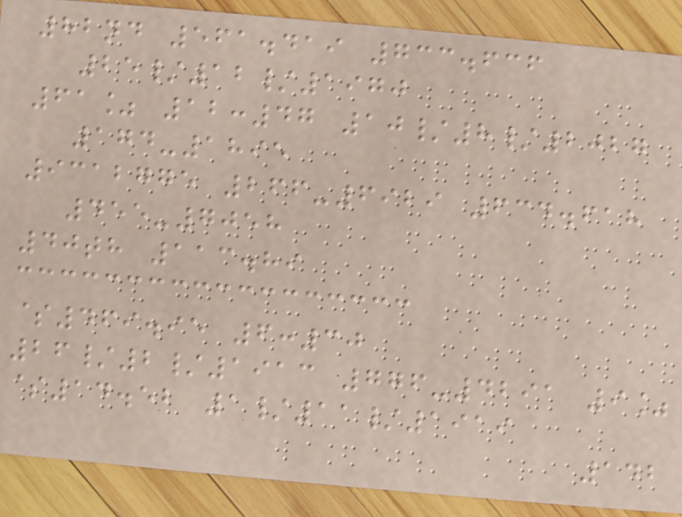82nd 561.419 733.636
25/12/1970
61% 12:47 10/8/2027
174-1895
9312775 266-6929 634.618
455-7058
40th 113.89
$469.95 6:30
26/2/1913 776-4291 9%
$14.52 1/11/1919
142
